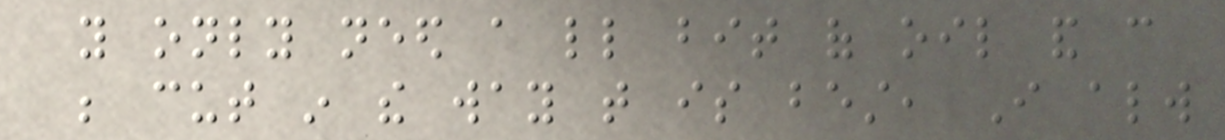you only need a little bit of oil and can
be cut in the way that is best, I always
